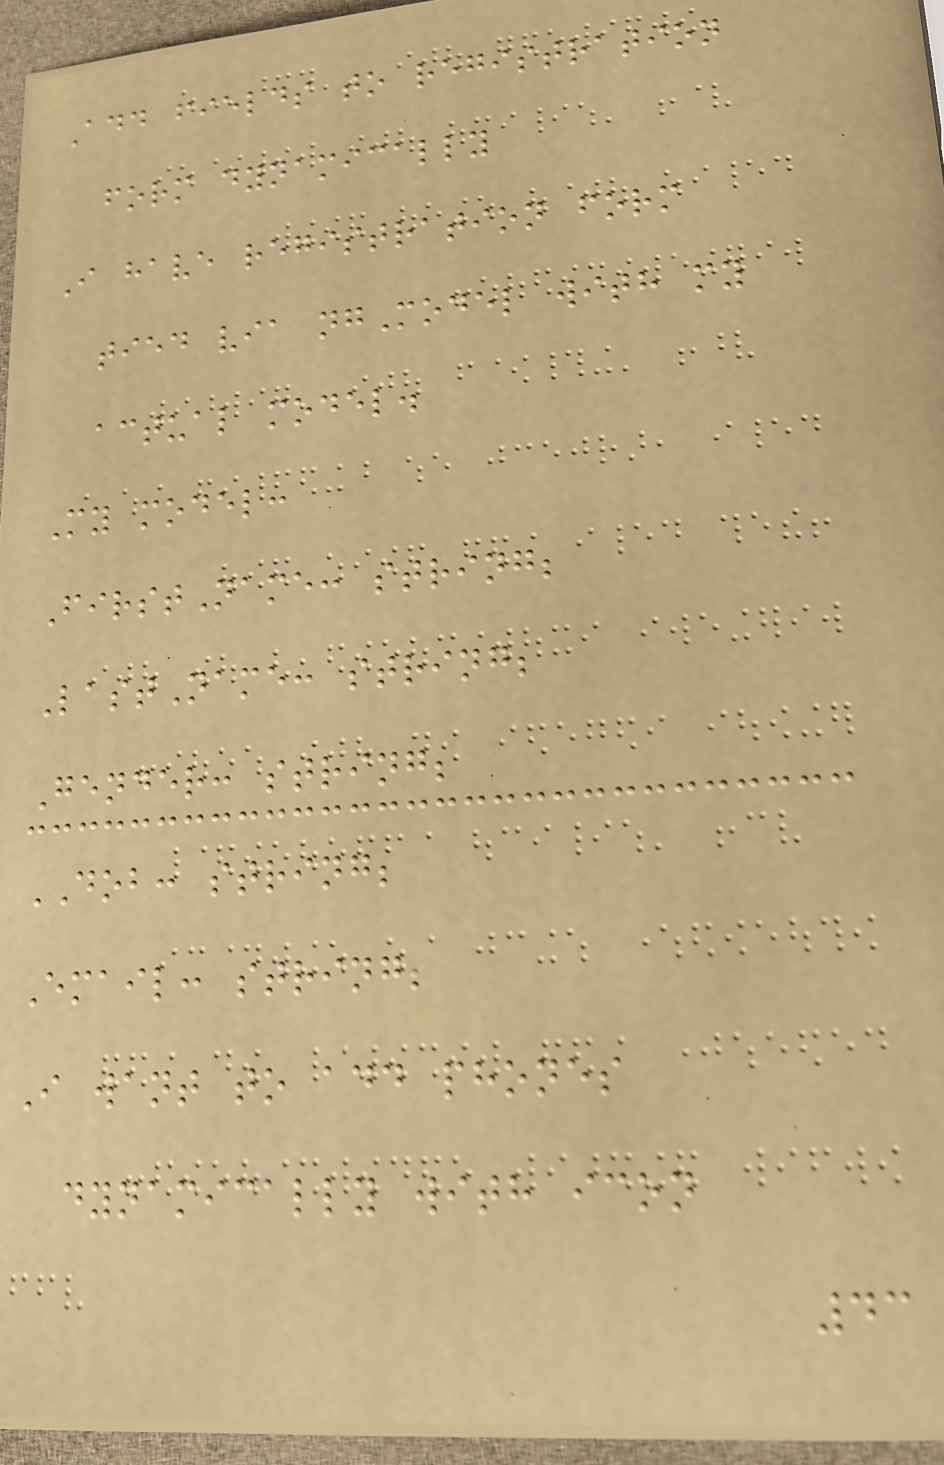Add fields to registration
form dynamically
I have registration form
tied via ngModel with my
actual model.
My model:
FirstName: string;
LastName: string;
Gender: string;
DOB: string;
Email: string;
I want to add phones
dynamically with icon
43
